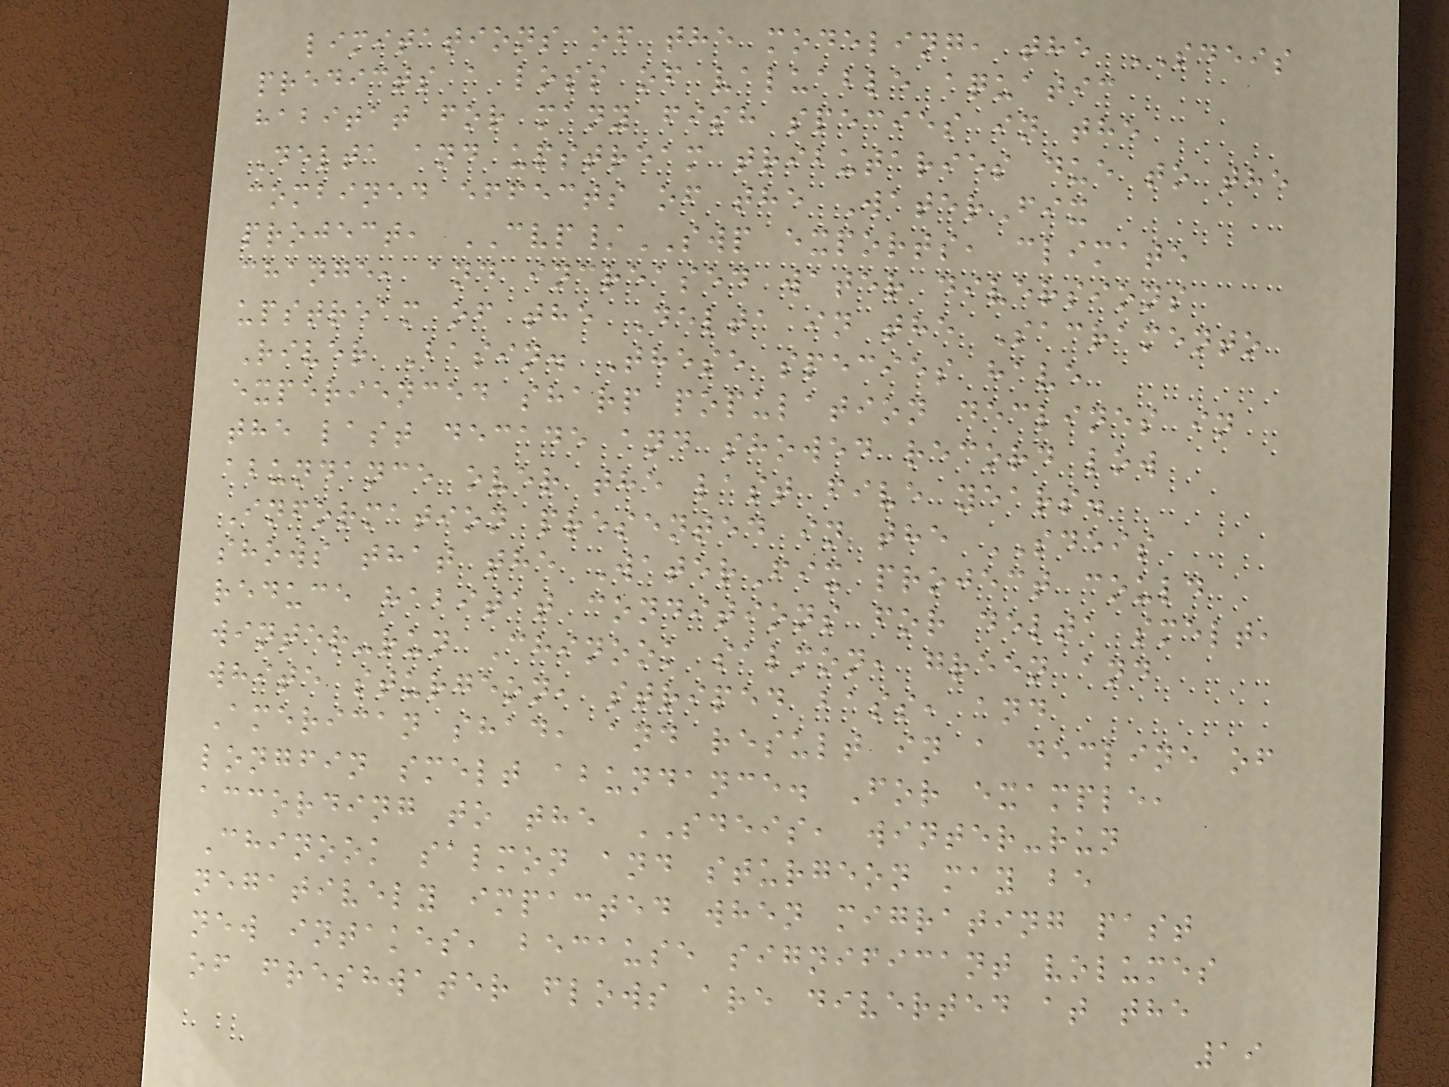limitations of the modeling, the SDEIS
predicts a loss of valuable aquatic
habitat for many fish species in the
Delta and upstream tributaries due to the
combined effects of the WaterFix
project, CVP/SWP exports, climate
change, and increased water diversions
upstream of the Delta in the Sacramento
River Basin. These species have
experienced sharp population declines in
the last decade and showed record low
abundance over the last five years.
Information presented in the SDEIS
shows that the WaterFix project could
reduce habitat conditions for delta smelt,
winter-run Chinook salmon, green and
white sturgeon, striped bass, and
American shad, and result in a decline of
longfin smelt abundance. For example,
according to the SDEIS, winter-run
Chinook salmon and sturgeon may be
negatively impacted when migrating past
new intakes, because significant volumes
of freshwater flows are diverted at the
19
